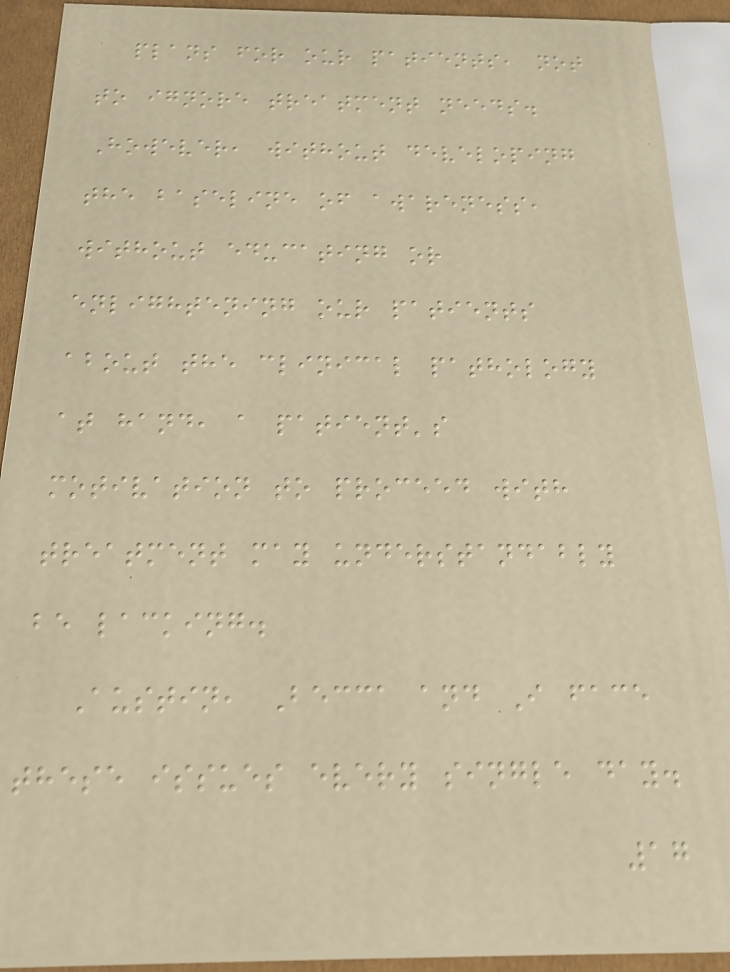plans for our patients, not
to ignore treatment needs.
However, without developing
the baseline of awareness,
without educating or
enlightening our patients
about the clinical pathology
at hand, a patient's
motivation to proceed with
treatment may understandably
be lacking.
Austin, Becca and I face
these issues every single day.
17
